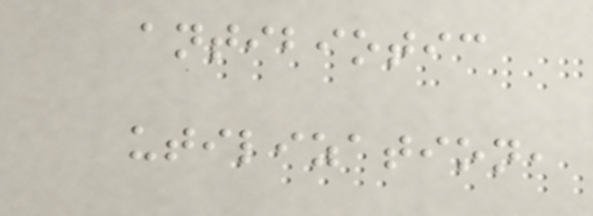antibiotic
utilization,
